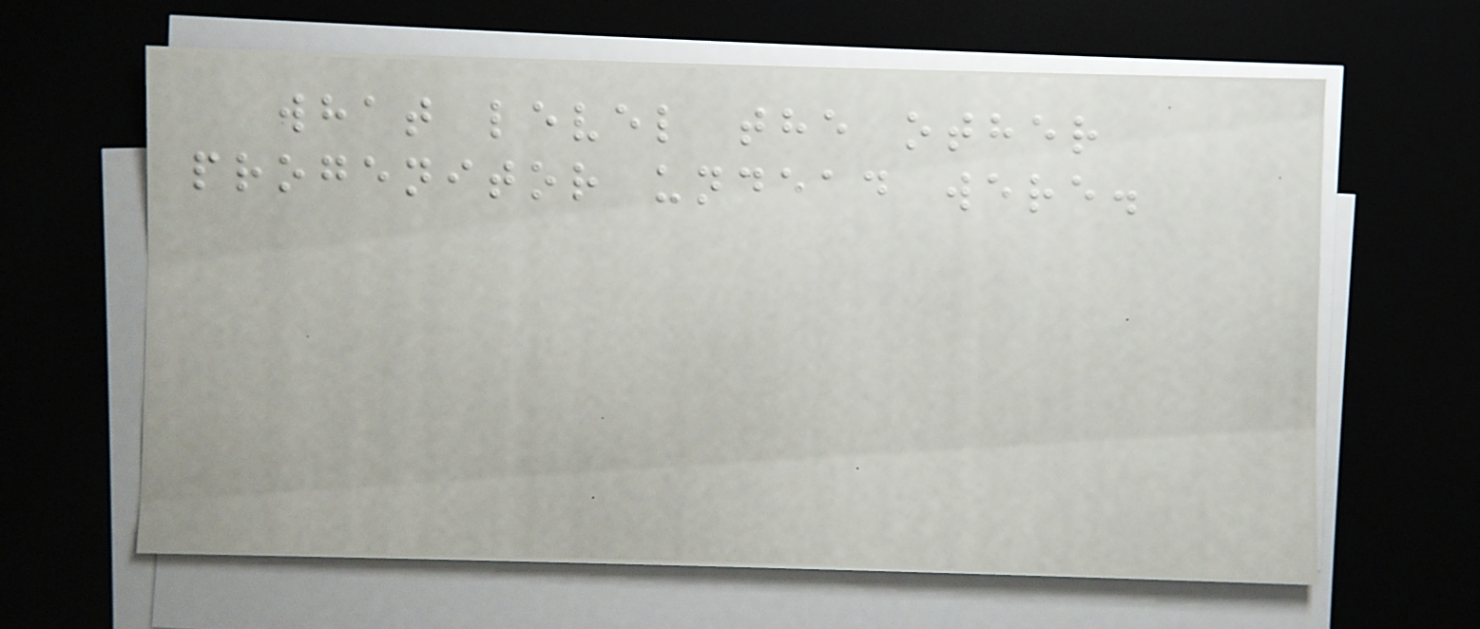what level the other
progenitor undead were.
